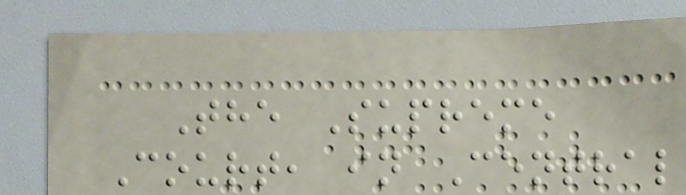The Supreme
Court, in Central
